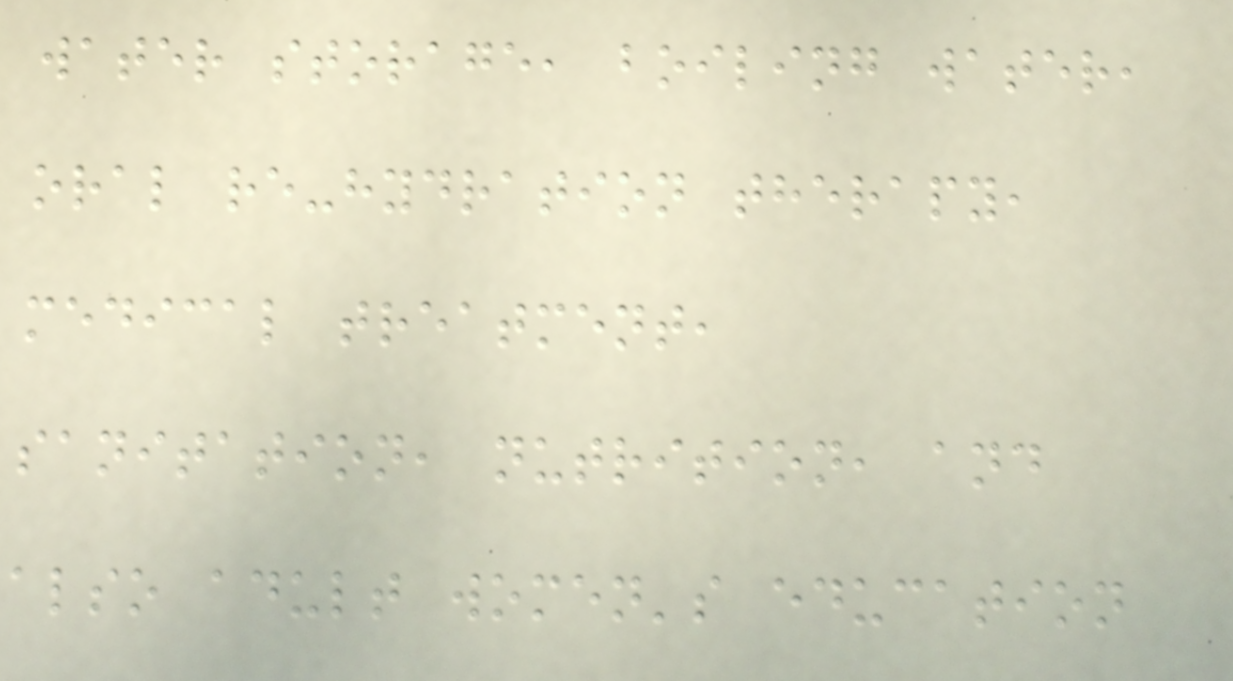water storage, boiling water,
oral re-hydration therapy,
medical treatment,
sanitation, nutrition, and
also adult women's education
